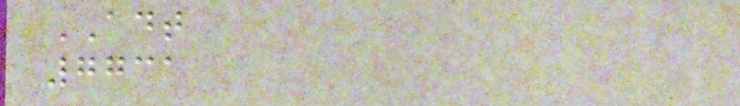ADT
7731
